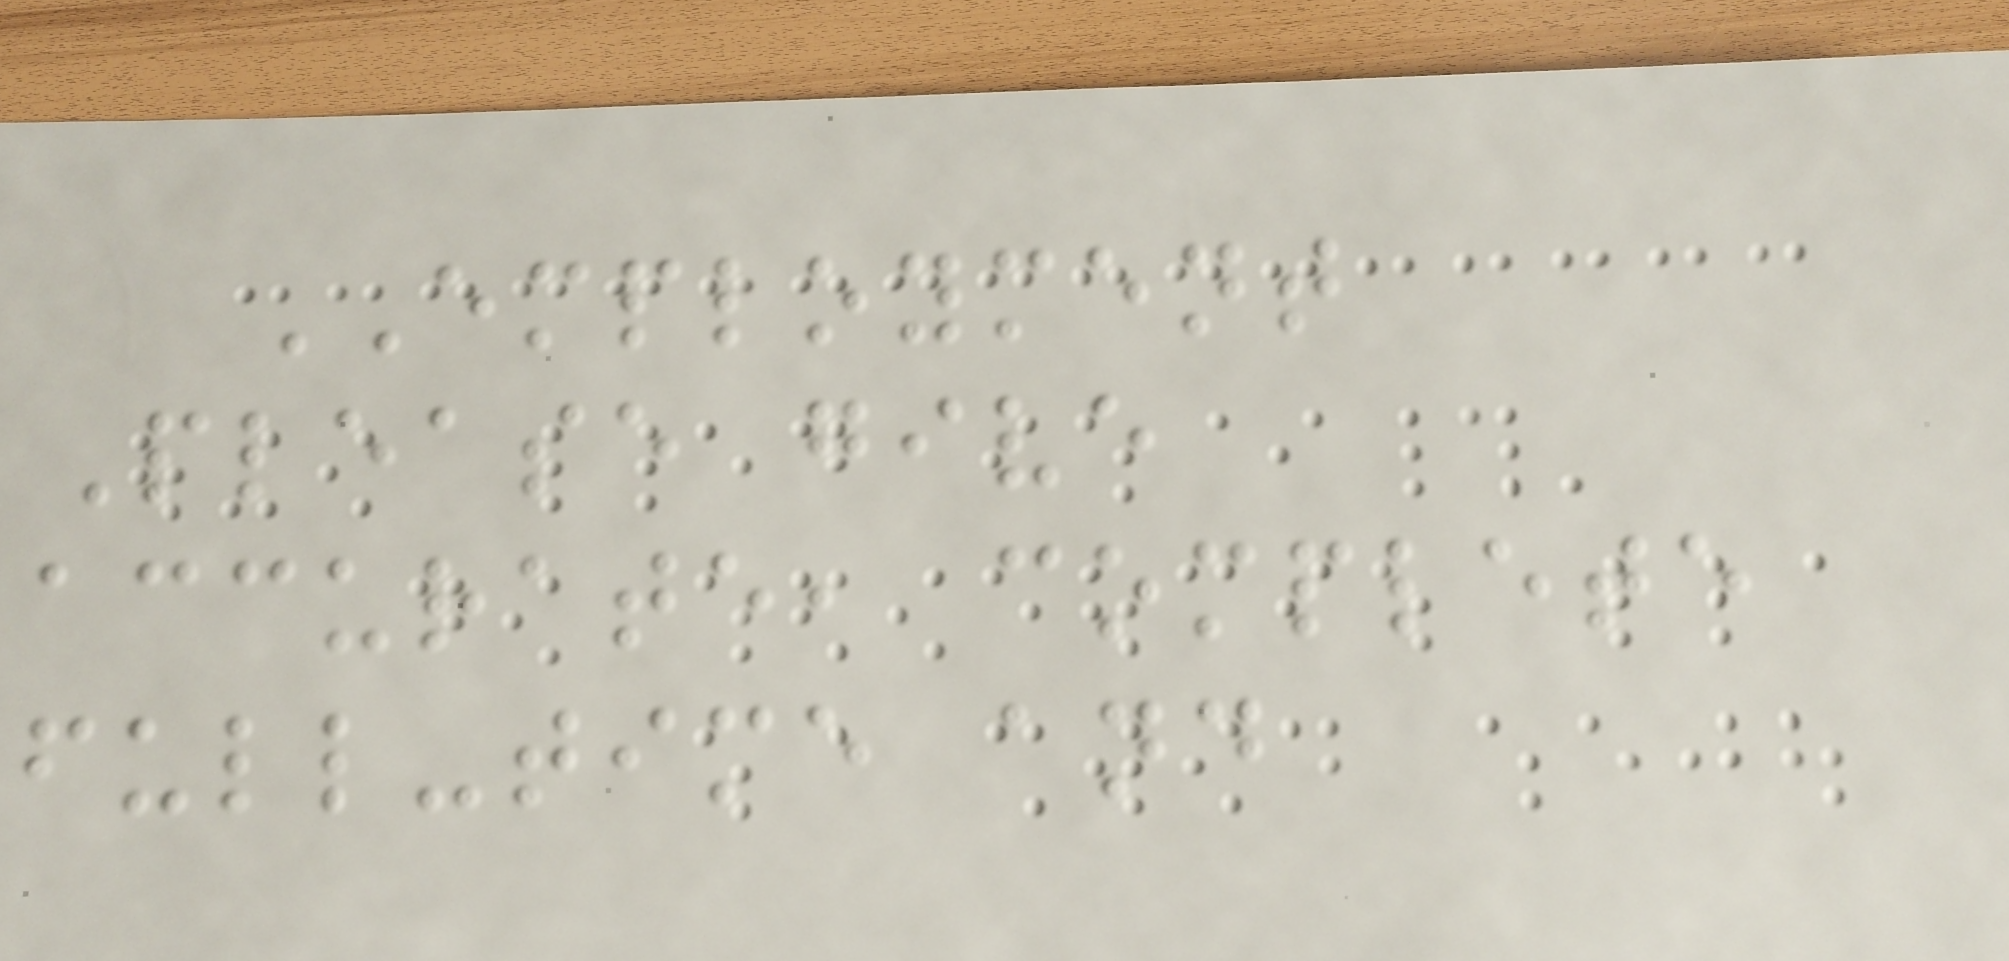EMPLOYMENT
Please give
accurate, complete
full-time and
